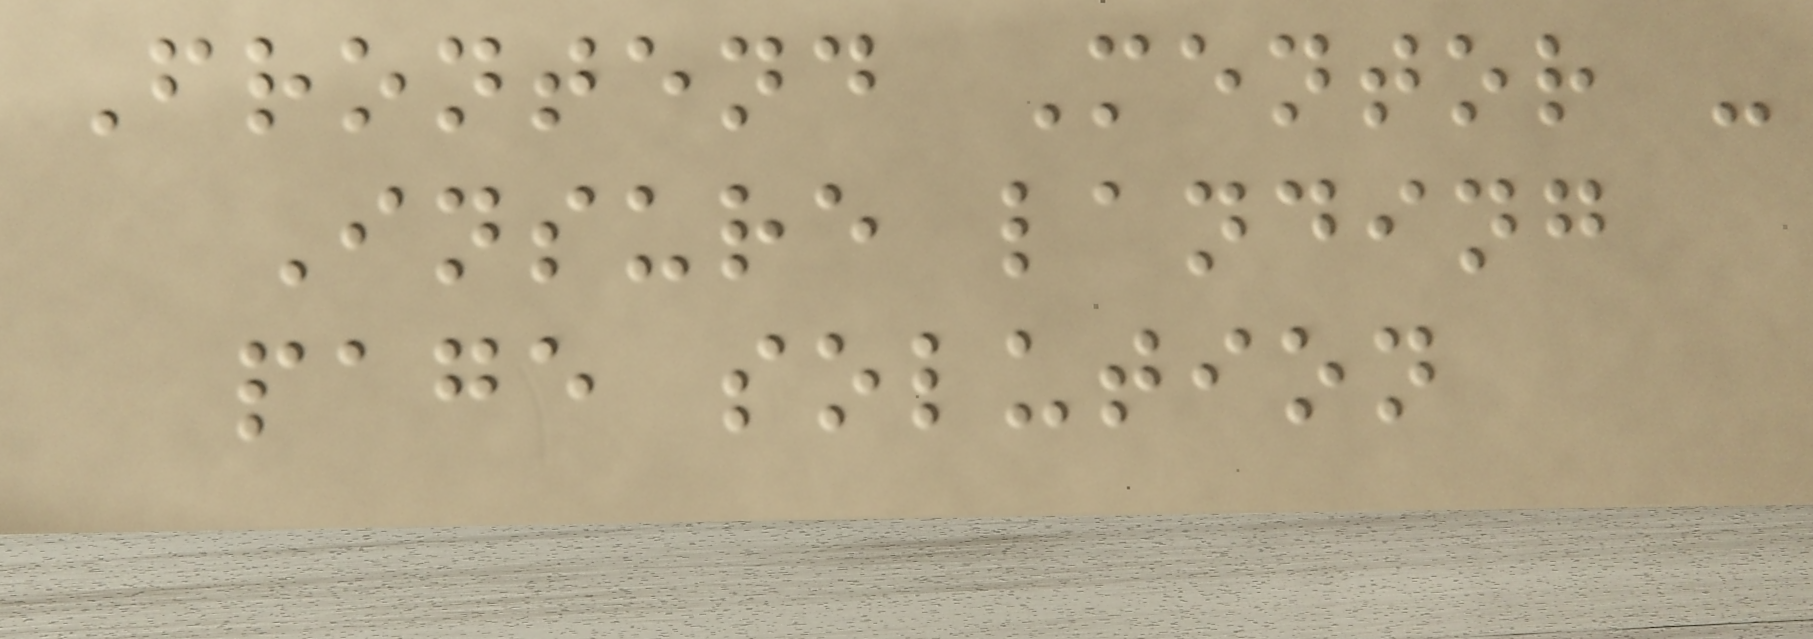Frontend Mentor -
Insure landing
page solution
